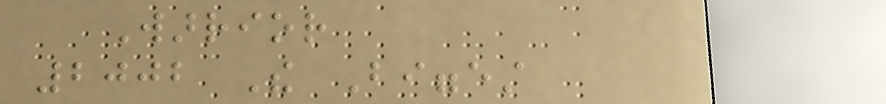Warrior
2002 The Biggest
